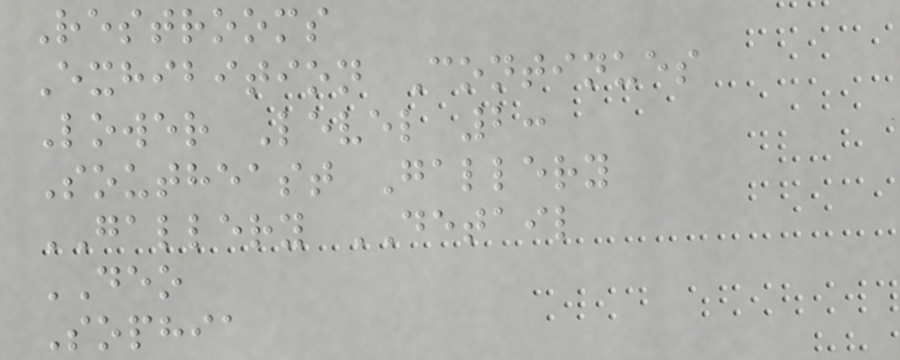Restrooms
Exhibition Continues
Lower Level 2:
Southeast Gallery
GALLERY DETAIL
DEO
Sophia
